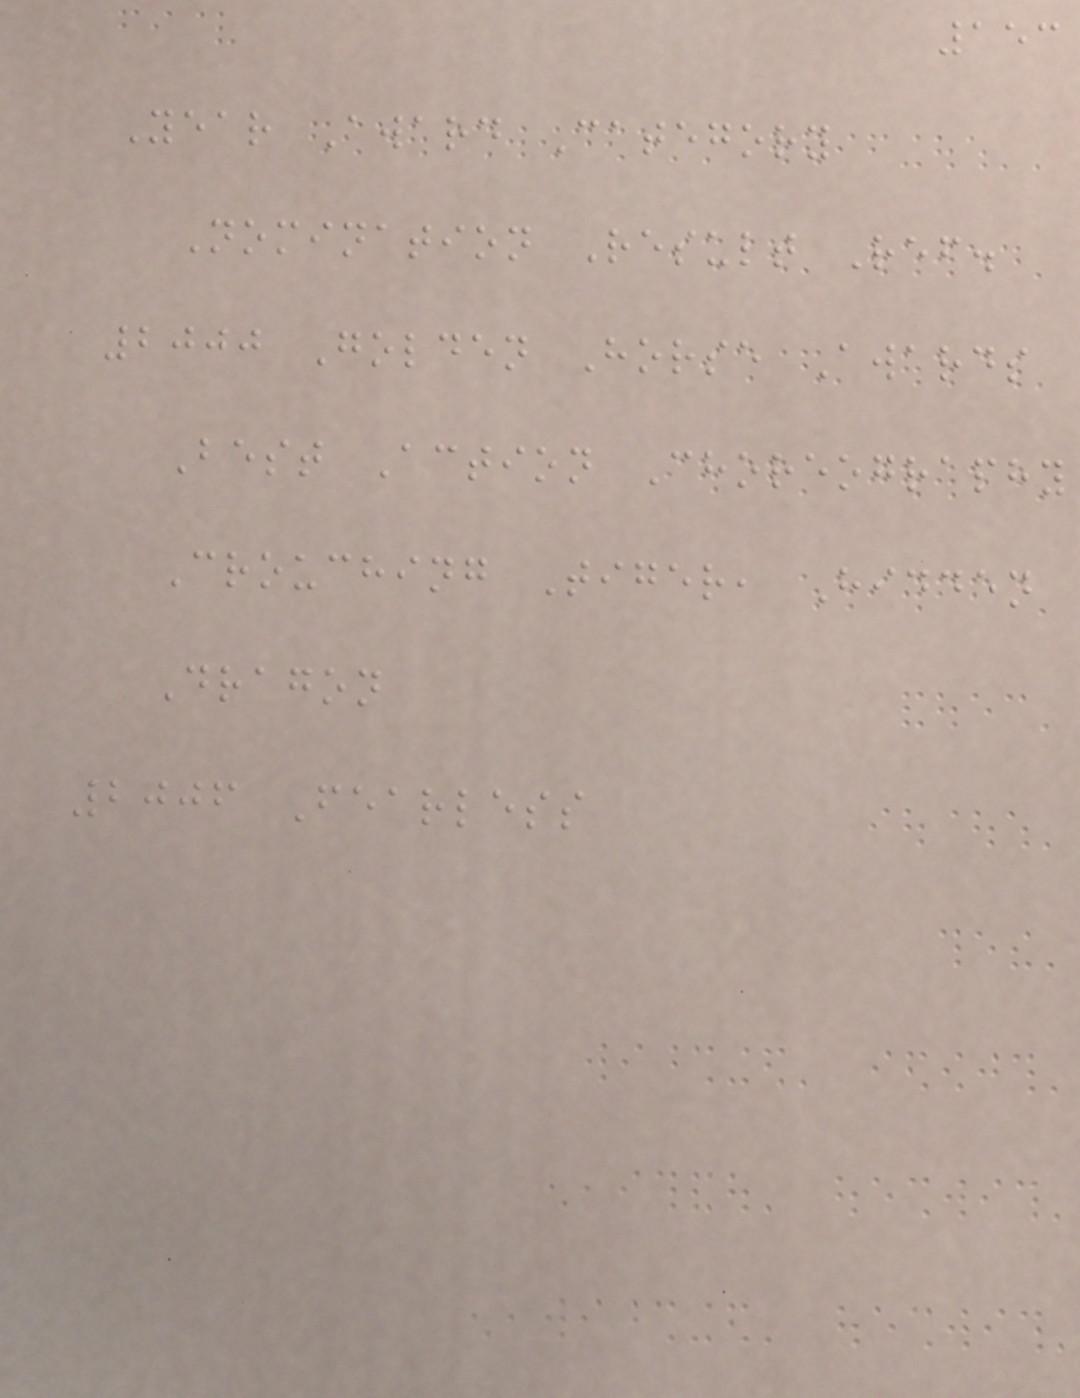153
Year Award Category
Nomination Result Ref.
2000 Golden Horse Awards
Best Action Choreography
Crouching Tiger, Hidden
Dragon
2006 Fearless
